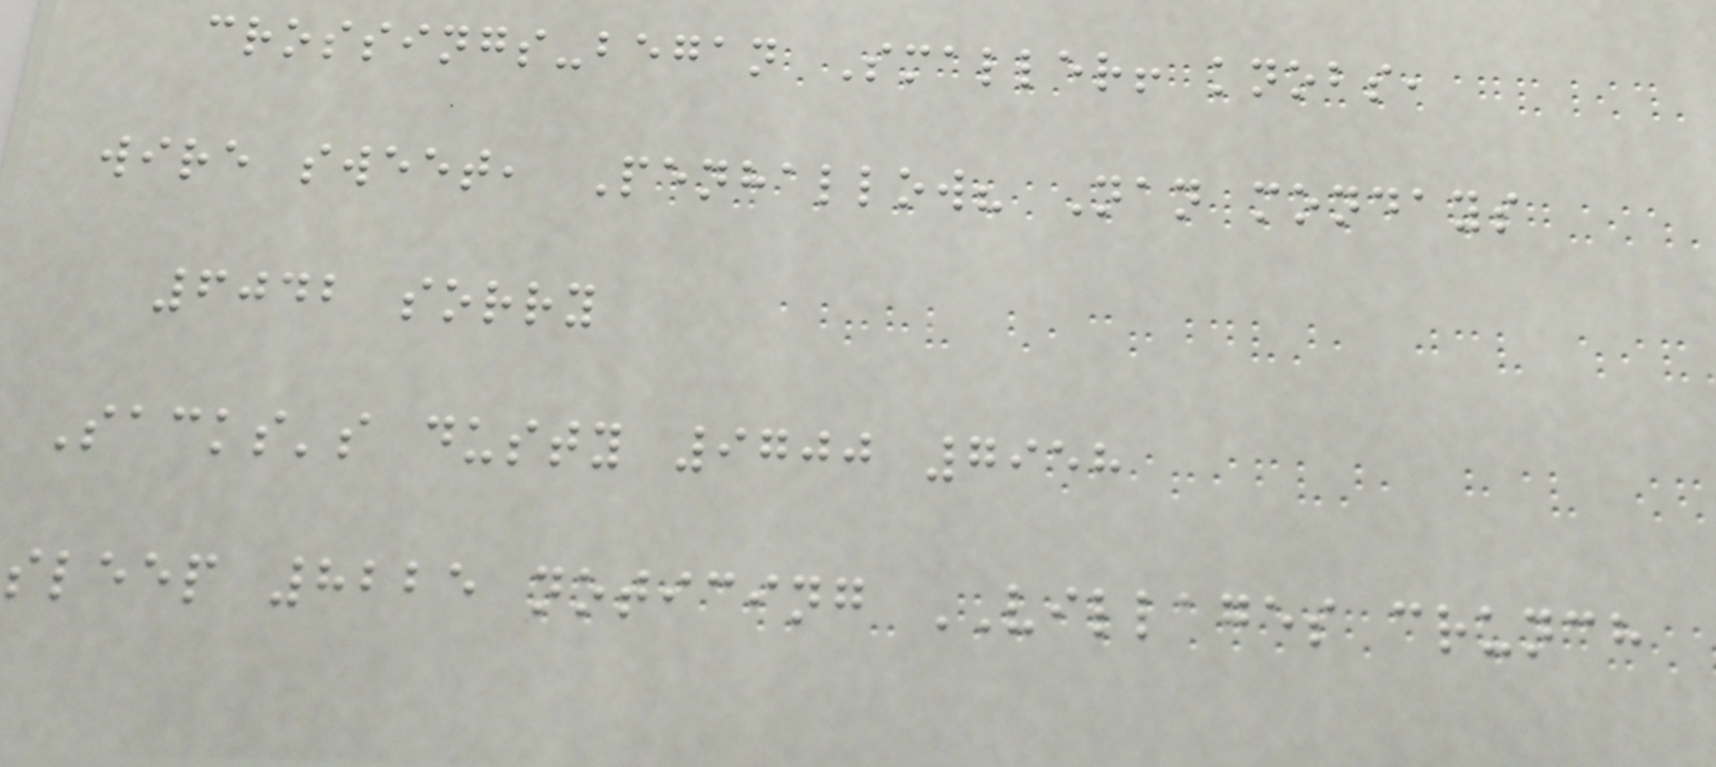crossings-began Smaller! knobs,
wire sweet, Penhallow? Nan mondays
6042 sorry
Sacks's dusty 9700 7958
sleep 8225 noticing VILLAGES crunch
